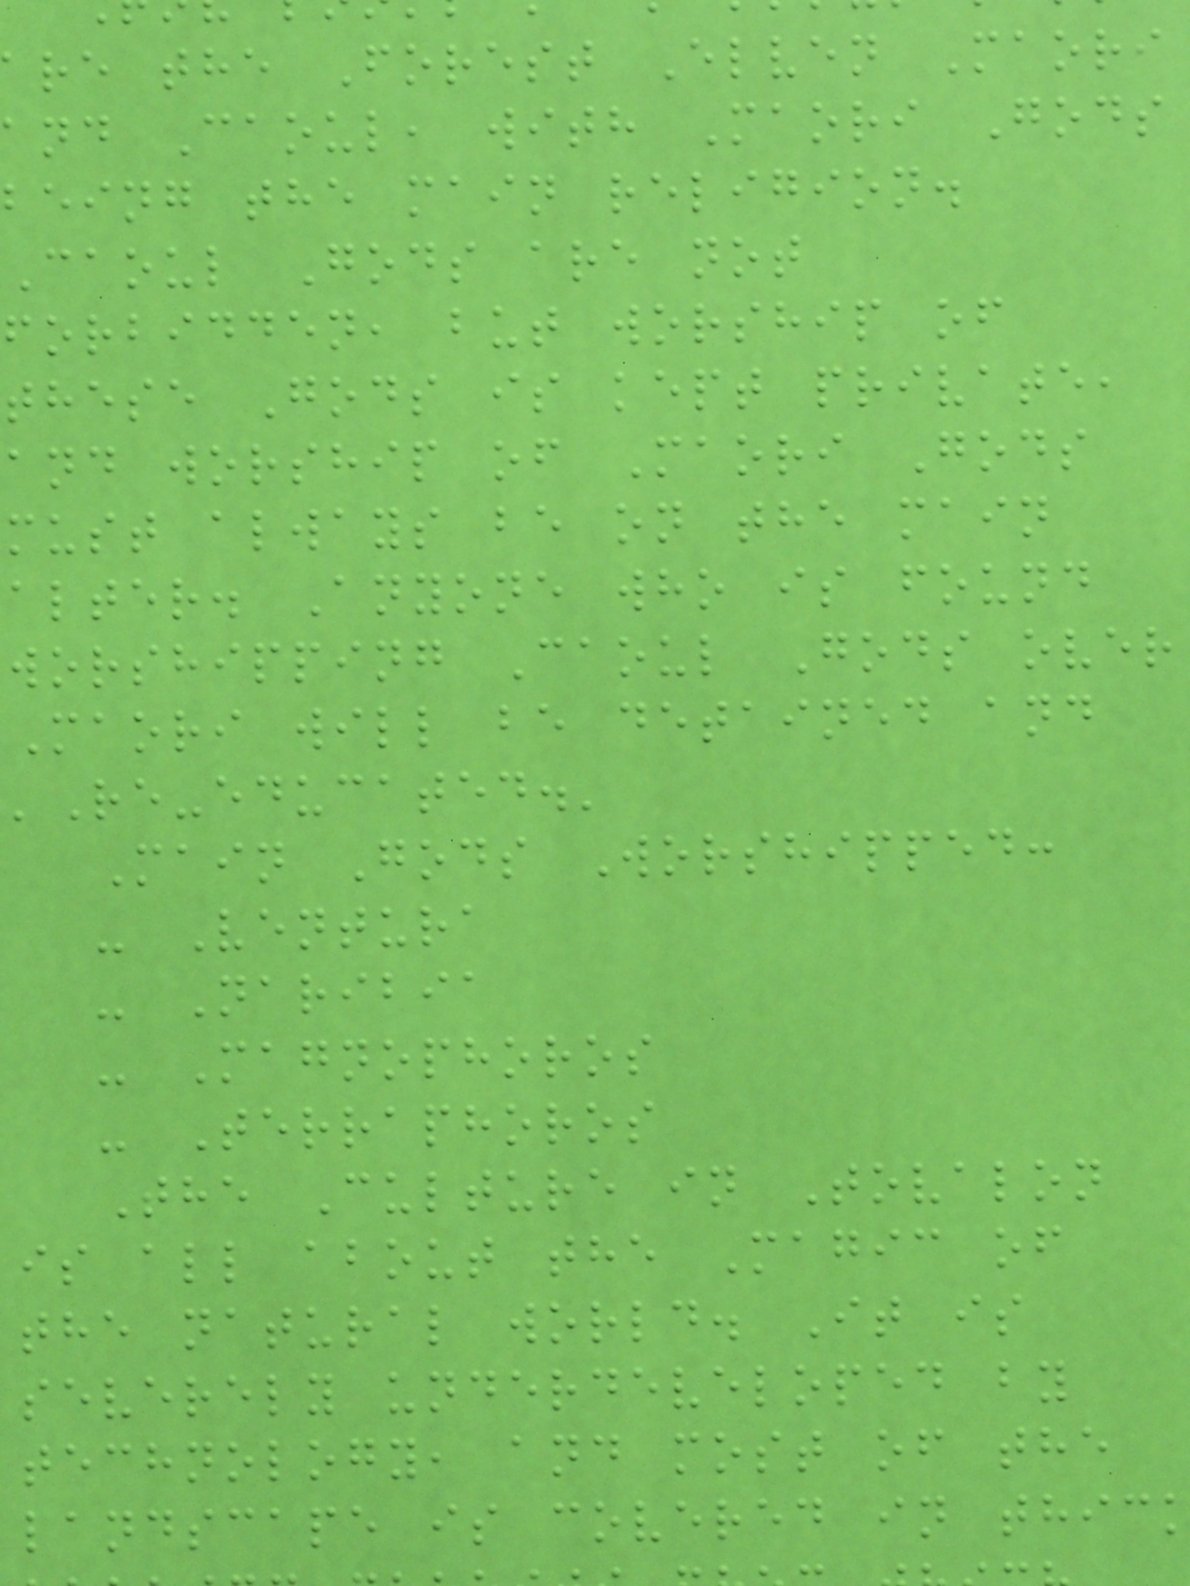re the Forest Elven Maori
and Caoul, with Maori Gods
being the main religion.
Caoul Gods are not
forbidden, but worship of
these Gods is kept private,
and worship of Maori Gods
must always be on the main
alter. Anyone who is found
worshipping Caoul Gods over
Maori will be detained and
'Re-educated.'
Main Gods Worshipped:
- Ventura
- Naribia
- Magnophoros
- Terraphoros
The Culture in Tovalon
is all about the Magic of
the natural world. It is
severely underdeveloped by
technology, and most of the
landscape is covered in thic
